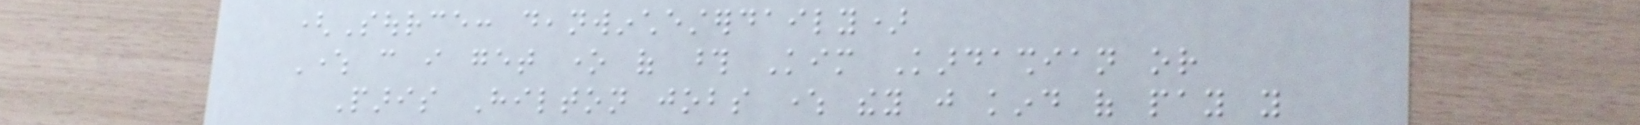(Source: deanwinchesterdaily)
Where can i get one of those Kim Kardashian or
Paris Hilton jobs where they just kind of pay you
